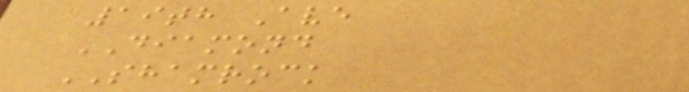19th Ave
DIAMOND
SHAMROCK
